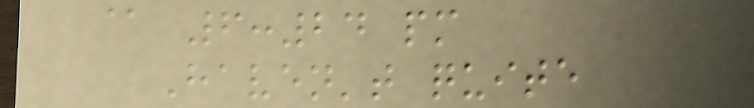@ 6:24 pm
Haven't quite
